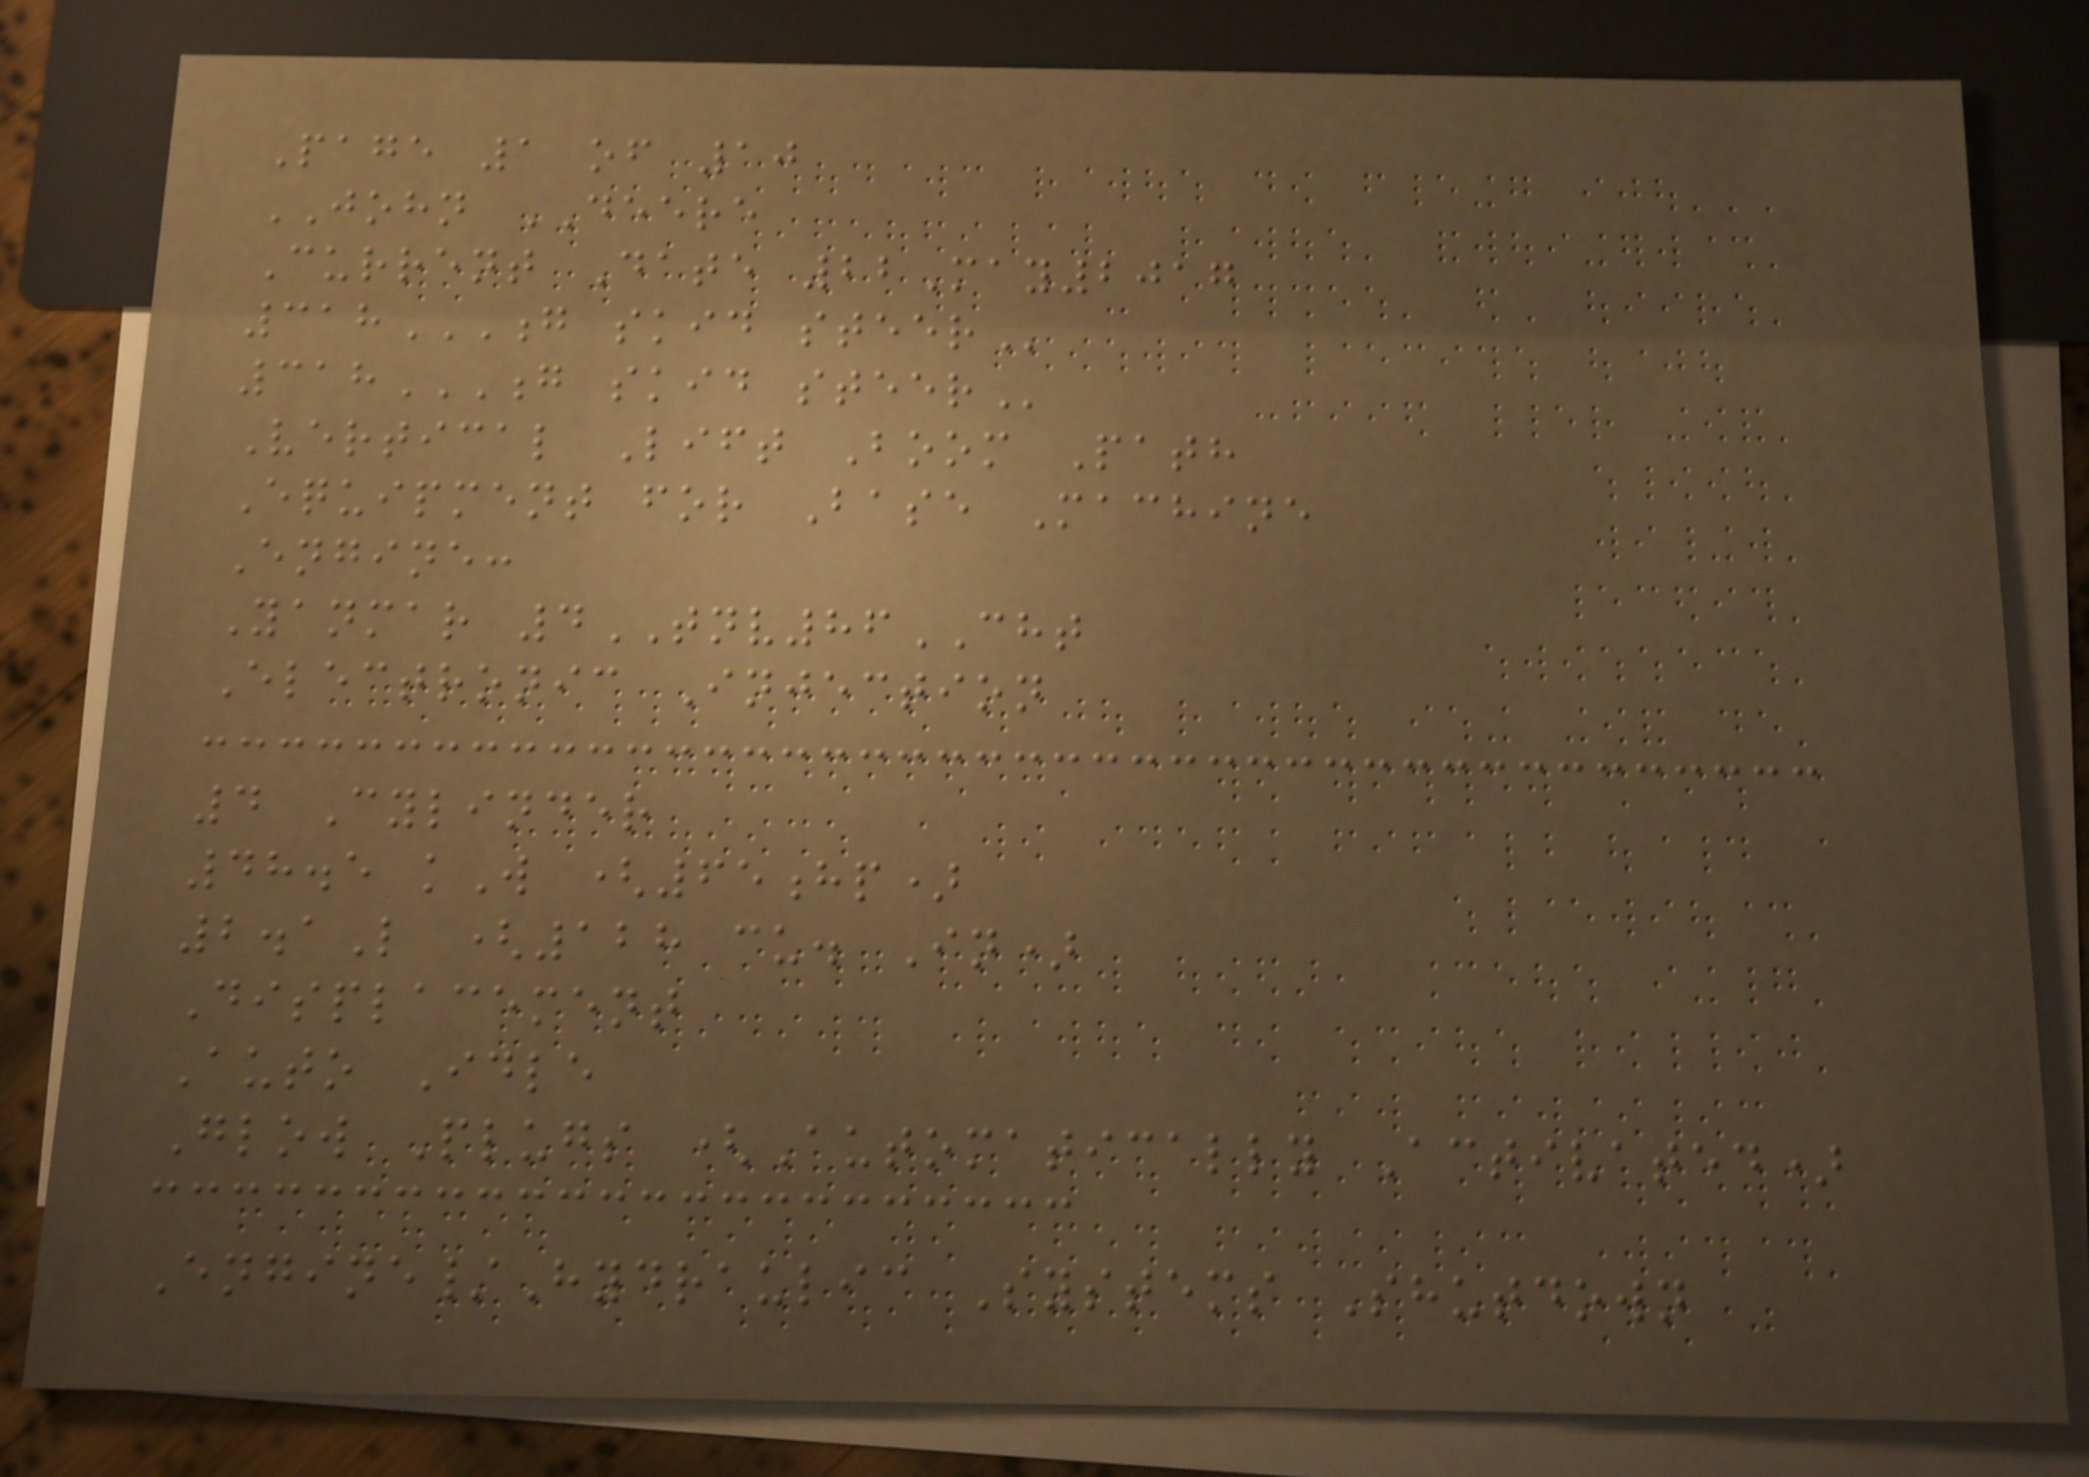Page 1 of 10
JOHN DEERE
Current Date 22May2017
318G SKID STEER
318G SKID STEER
Vertical Lift Boom Path
Equipment for Base Machine
Engine:
Yanmar 4TNV86CHT
Electronic Injection
4 Cylinder
48.5 kW (65hp)
2.1L (128 cu. In)
Displacement
Auto Idle
Glow Plugs (Automatically Activated)
Engine/Hydraulic Systems Shutdown
